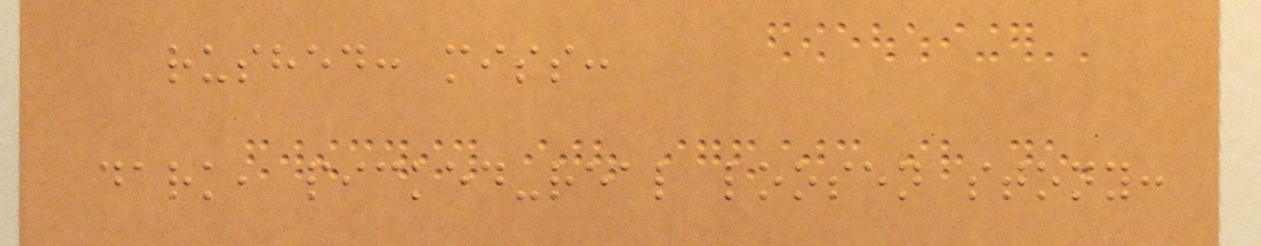rushed: miss:
dark, picked-real loosen stony:
